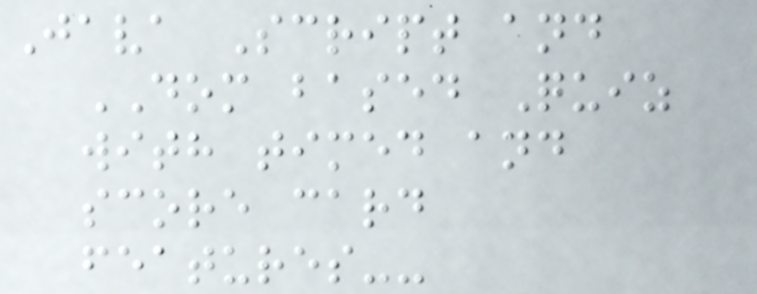Java Script and
DOM based Quiz
with timed and
score card
features--
